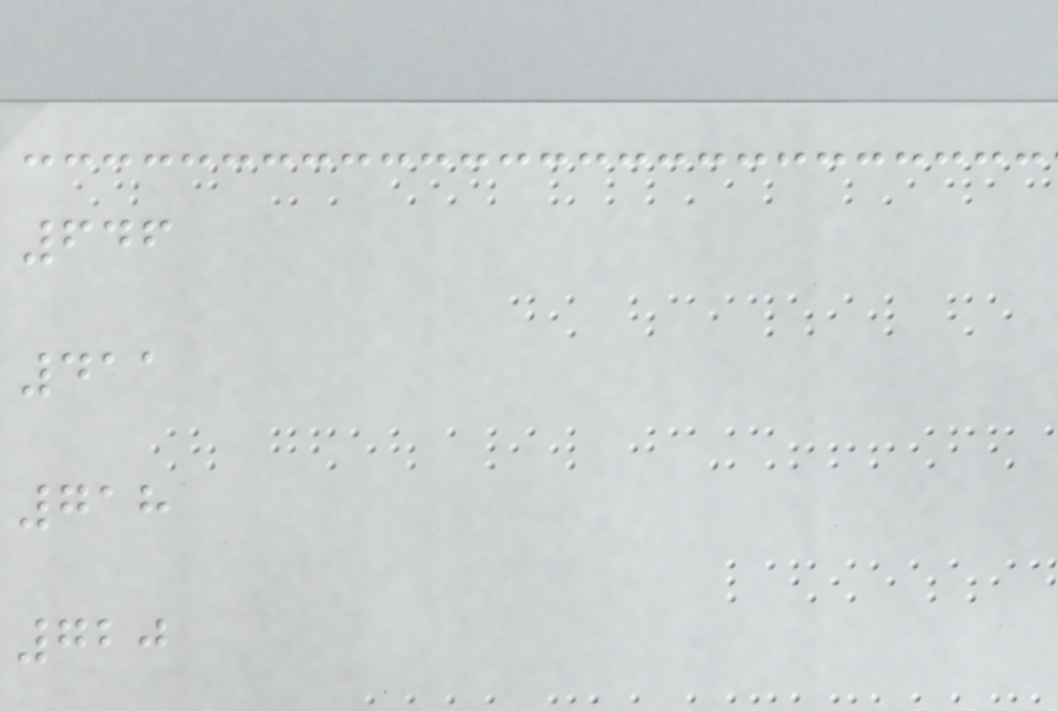646
411
718
720
